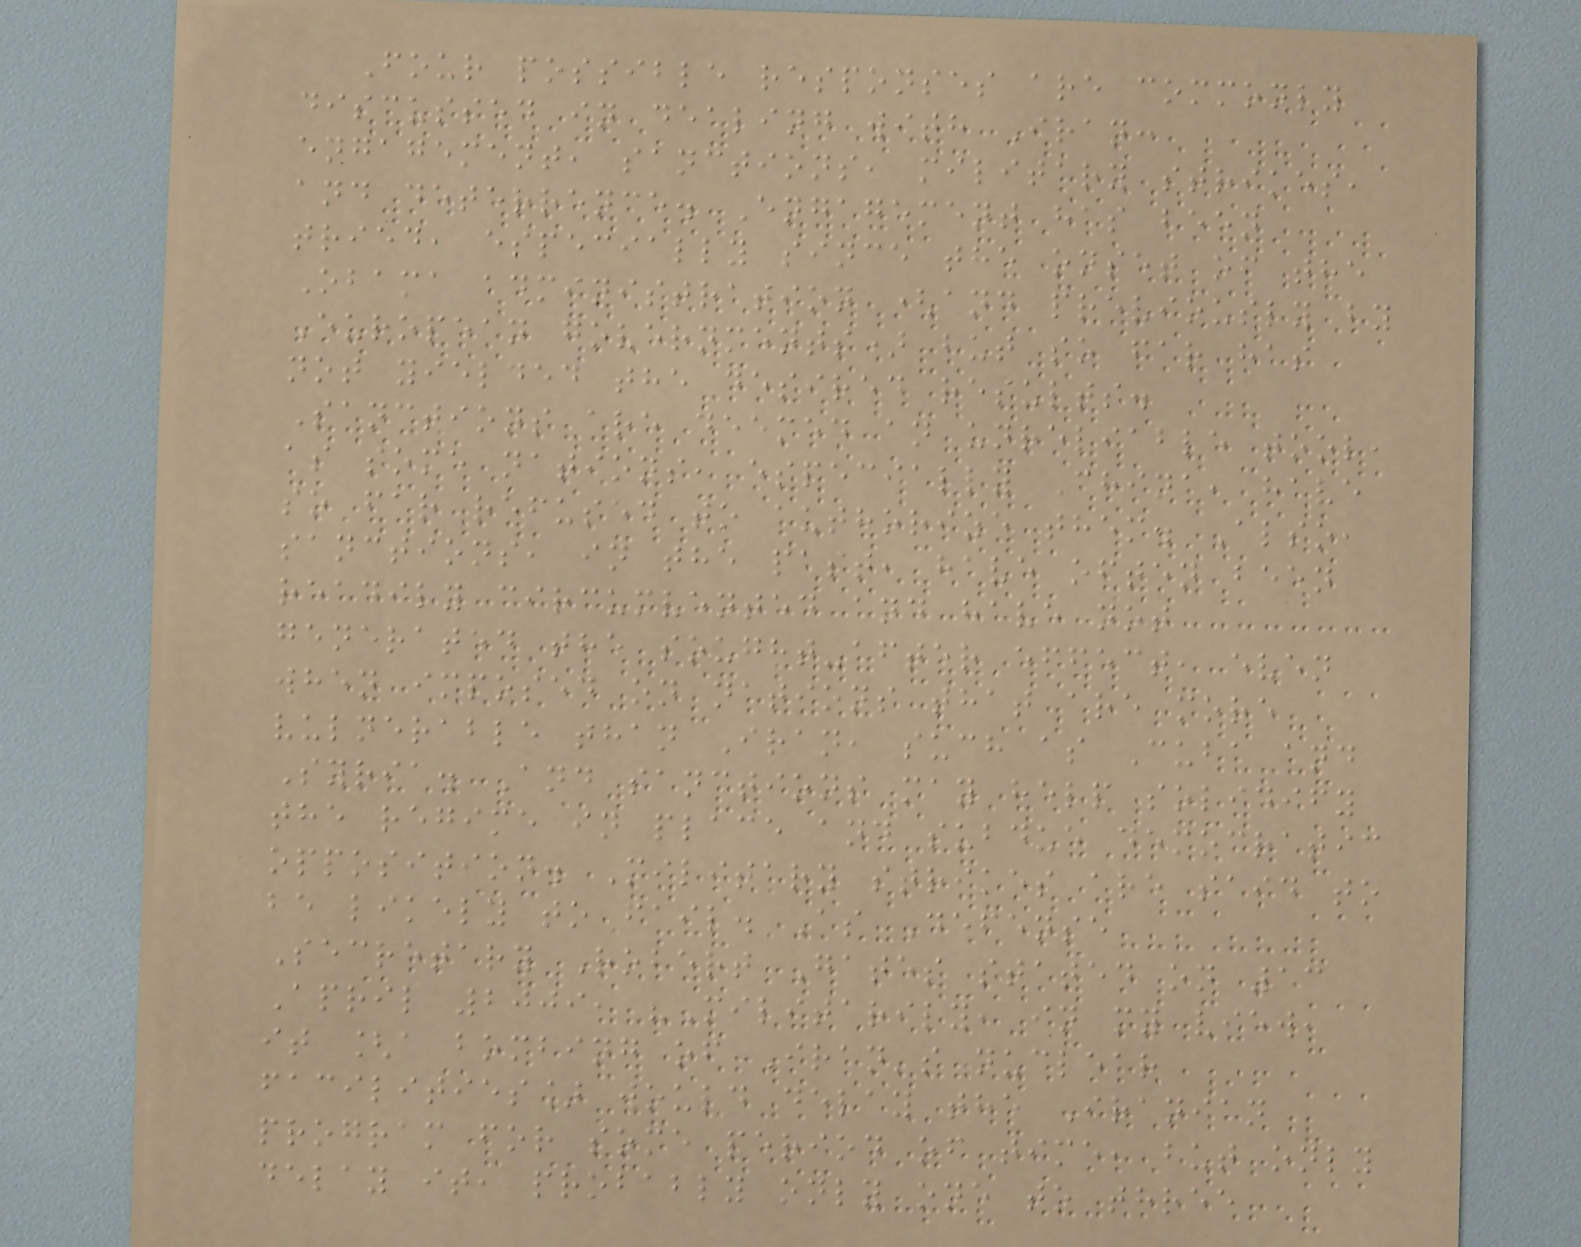Four possible responses are commonly
discussed in dealing with Iran:
engagement, sanctions, military strikes,
and deterrence. Engagement has been
tried, especially since the onset of the
Obama administration (and previously by
European governments) but so far has
not yielded the desired results.
Sanctions are deemed an unreliable tool,
as some nations, especially China, have
so far refused to authorize them. Also,
sanctions, in the past, have often been
readily circumvented and have not
generated the sought-after effect, even
when imposed on nations that are more
vulnerable than Iran, such as Cuba and
Syria. And sanctions may help solidify
the regime in place and subdue democratic
opposition. Military strikes are said to
be likely to fail. As Defense
Secretary Robert Gates stated on 13
April 2009, "Militarily, in my view,
it [a bombing of Iran's nuclear
facilities] would delay the Iranian
program for some period of time, but only
delay it, probably only one to three
